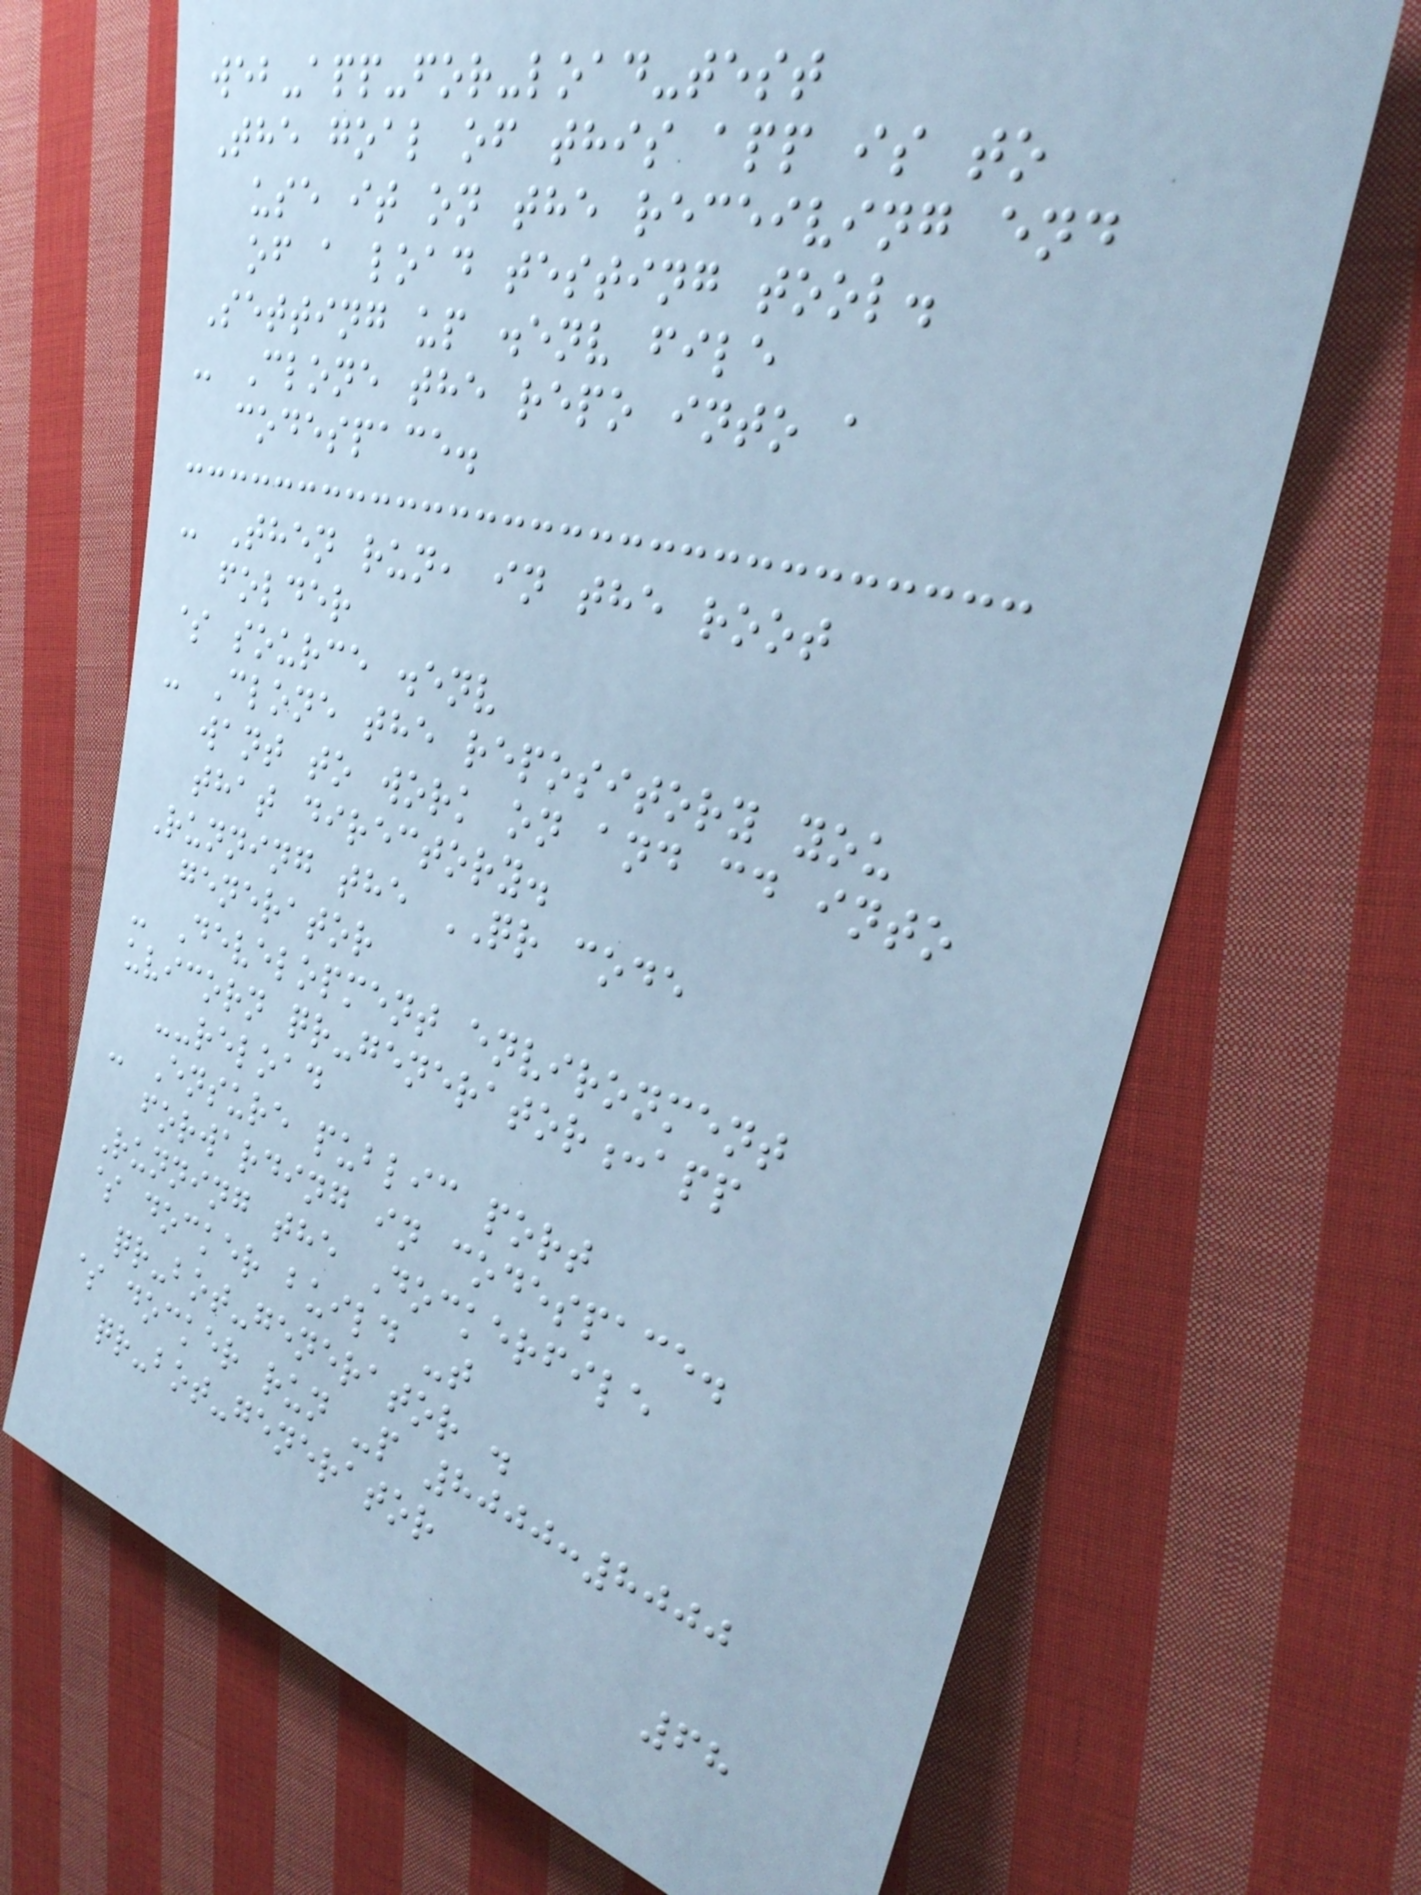web-app-for-load-test
The goal of this app is to
use it on the receiving end
of a load testing tool.
Setting up .env file
- Clone the repo into a
codespace.
- Then run, in the root
folder
$ source .env
- Clone the repository you
want to work on and cd into
that directory.
Running the QR code
generator
- Development environment
uvicorn qr-generator:app
--reload
- Ensure public port
forwarding in codespace.
Running the Dockerfile
$ docker build -t
qr-bot-generator .
$ docker run -p 8000:8000
qr-bot-generator
68
